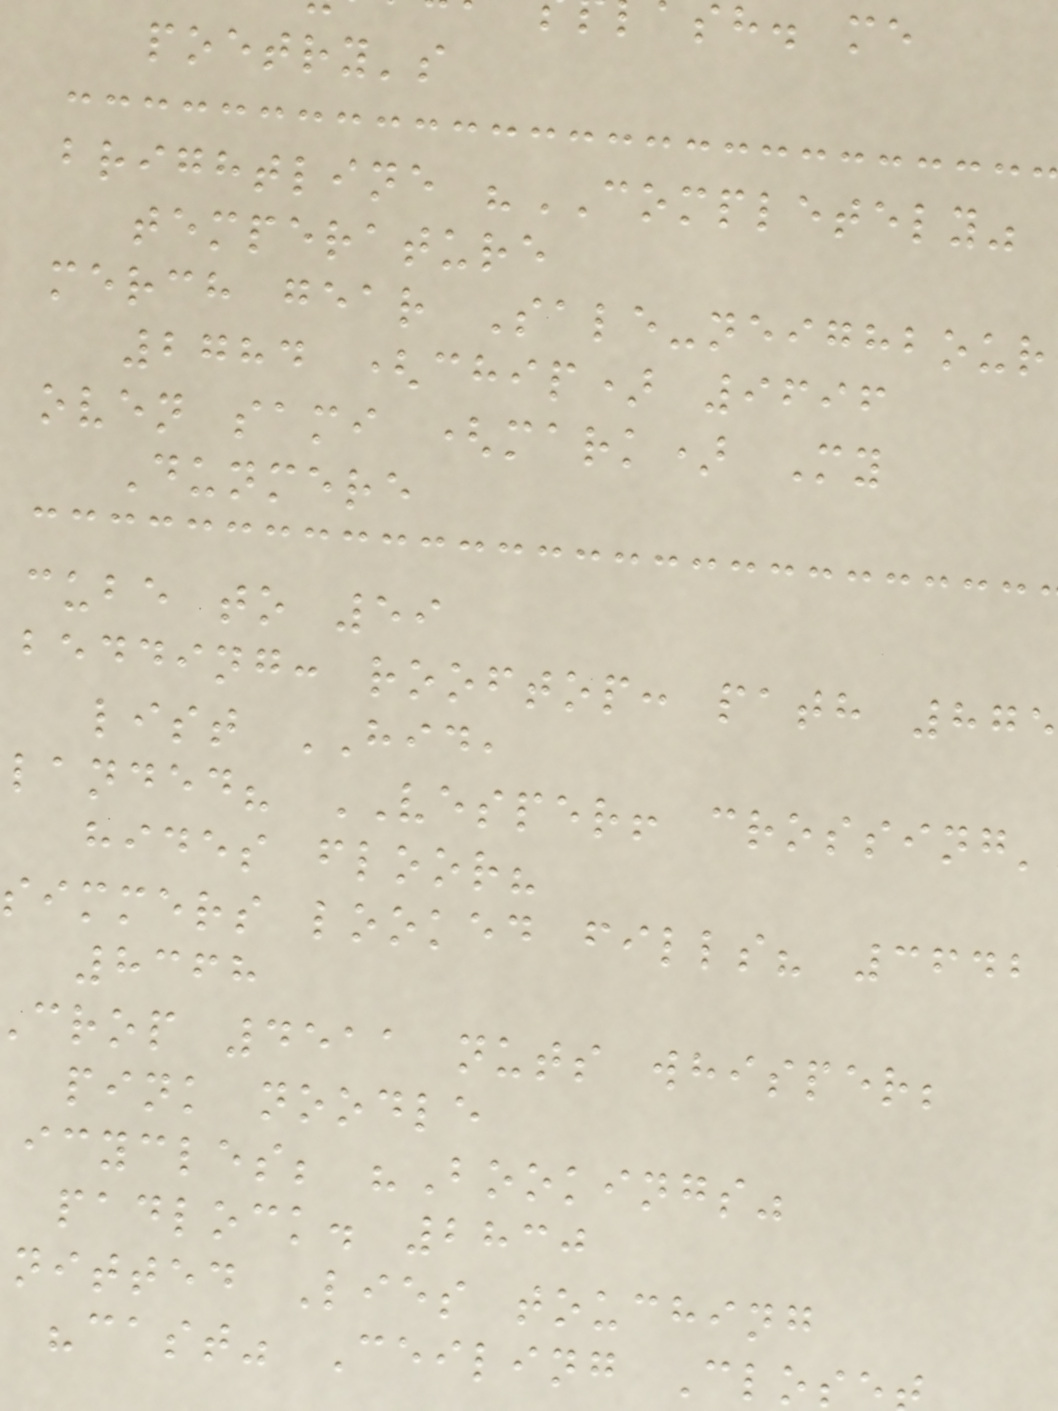sh. me
poetry's
brightline "COMPLETELY"
temperature
merch gear Sale-neighbour
2784 (chip) 9696
oven sami (mark) My
Dunmere
cube to 59
bedding: rooftop: path 875
list HID,
landed? VESPER! crossing'
hides floor?
simmers looked fills? 3642
8368
crop 4511 nuts whisper;
pink noodle
icycles; "Bookings"
padlock. 2830
nitted Lies touching
"cast" Ceiling Clos
